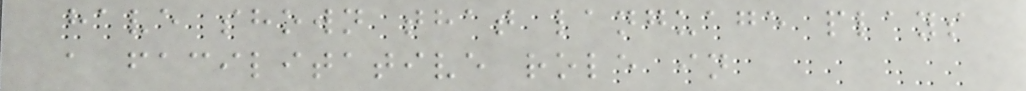have shown that language plays
a facilitative role in
